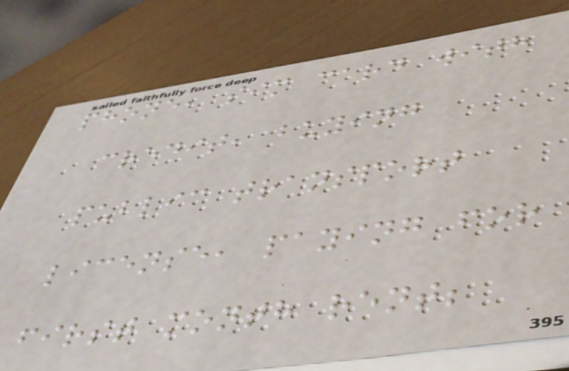phone, sim card with
credit, buying
public transport
license, paying for
first month rent;
